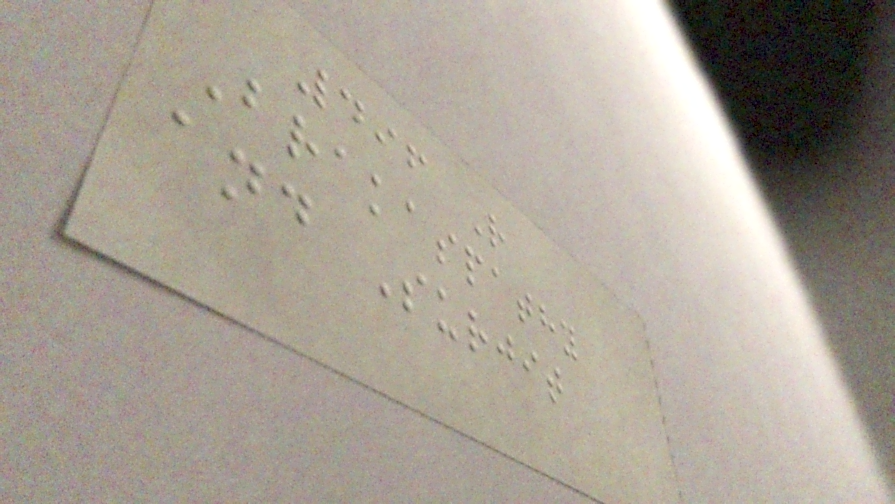496 R
Brakaspathy
and Surjit
